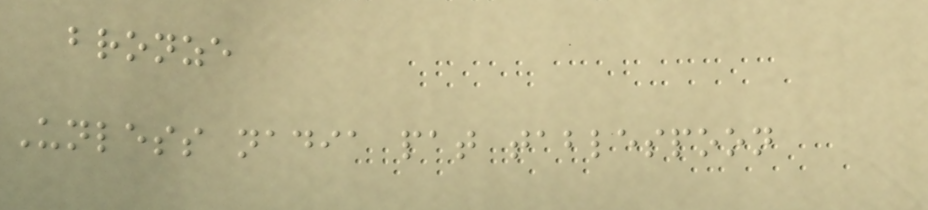bronze
Unless nadia pat tablespoon
